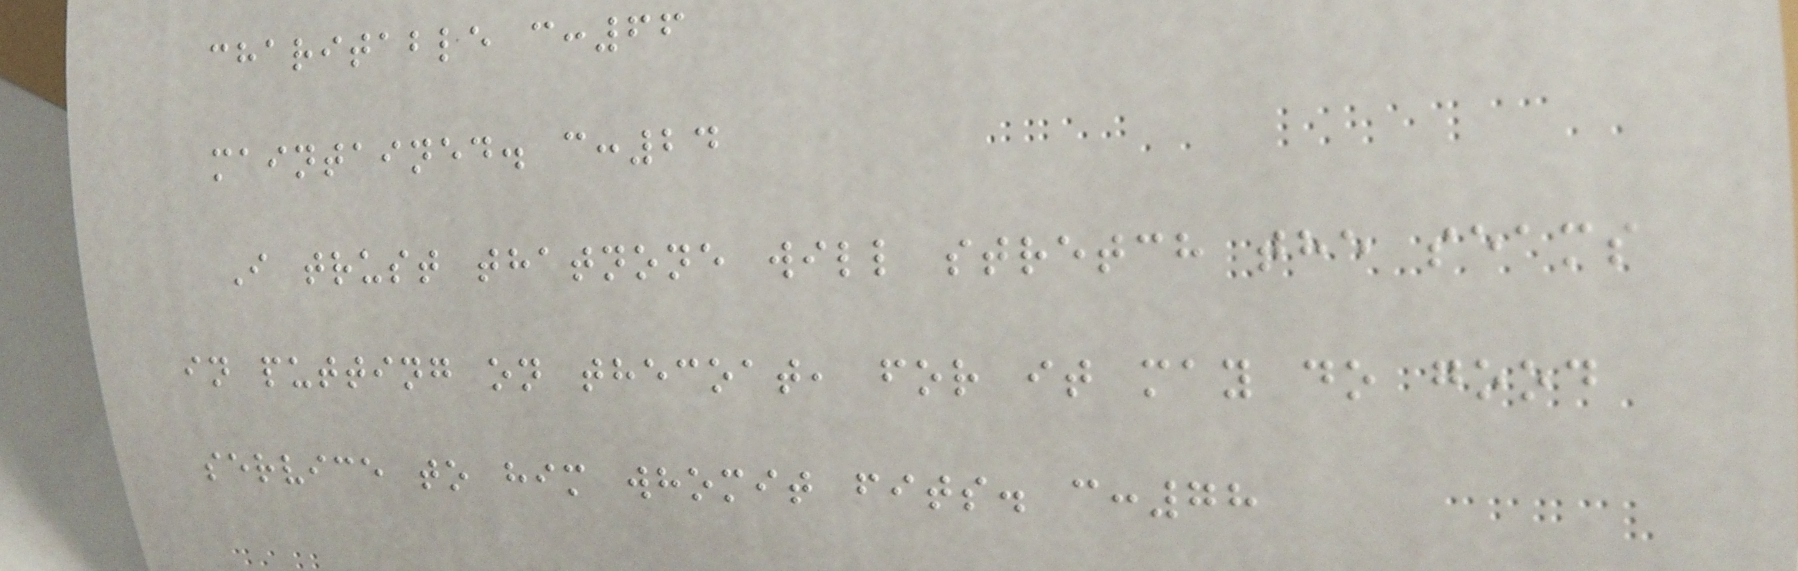charitable c:66
maintained. c:24
I trust thatnone will stretch the seams
in putting on thecoat, for it may do good
service to him whomit fits. c:78
